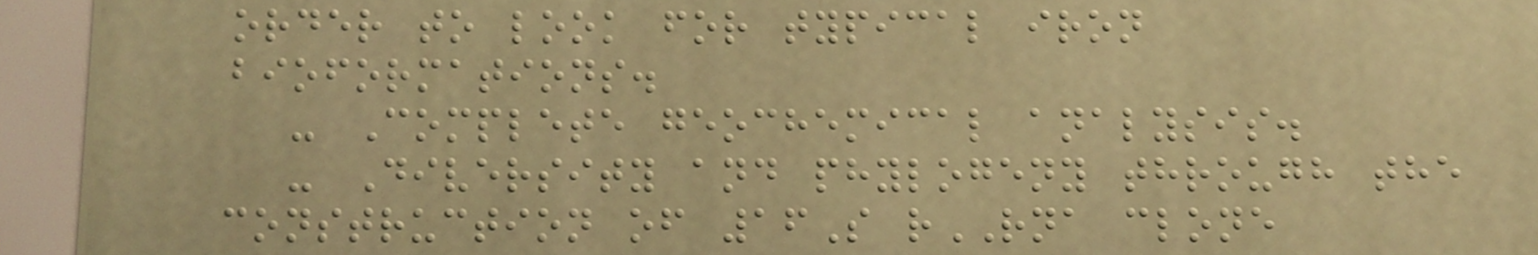order to look for typical iron
bioformations.
- Complete geochemical analysis.
- Diversity and phylogeny through the
construction of 16S rRNA clone
